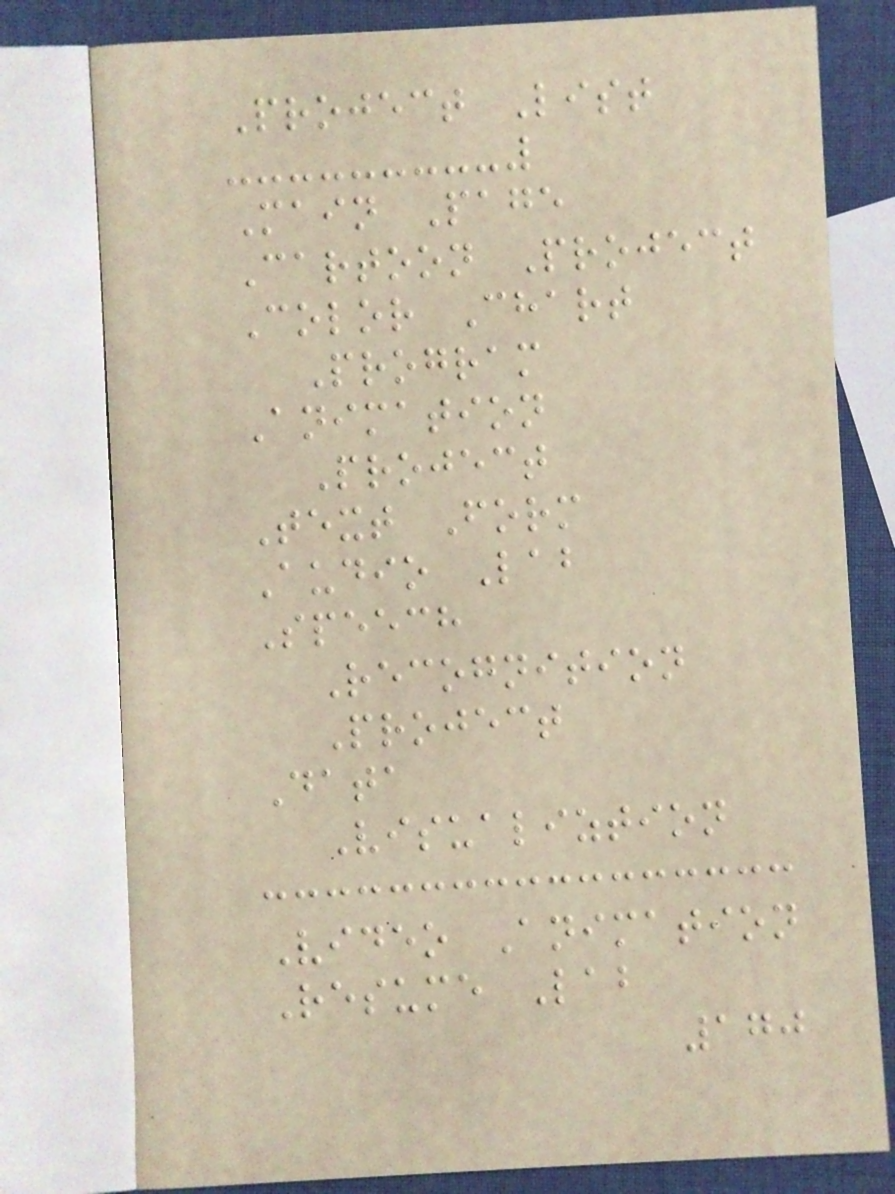Project List
Main Page
Cartoon Project
Color Chart
Program
Animation
Project
Text Form
Audio Lab
Speech
Recognition
Project
Data
Visualiztion
Video Animation
Resume Lab
170
